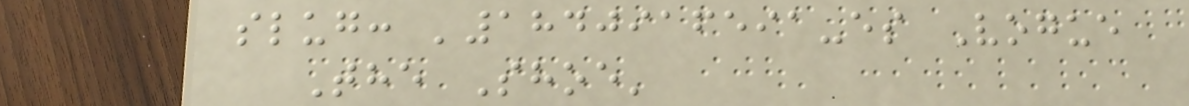slug: '1840916591-es Vogue
The Shoe'
